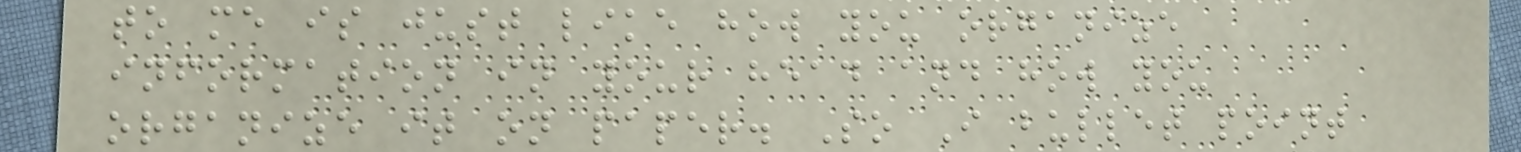to me is just like how you organize
information in your head and how you
organize it on paper. So I bullet point
